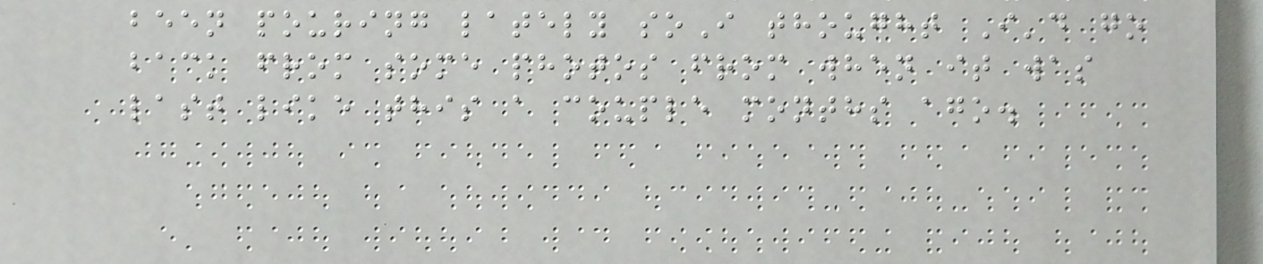been pouring lately soI thought I'd go
back from some photos from when it was
last like this a couple months ago.
